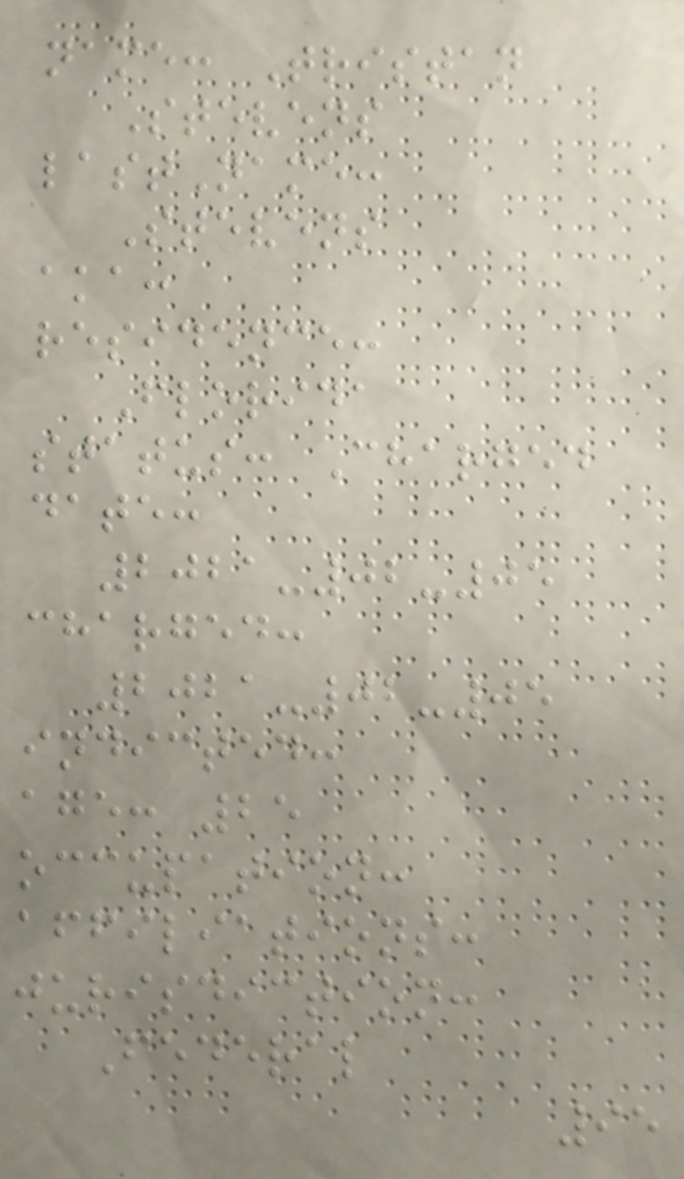name: Tristan
Stevens
lastName:
Stevens
aka:
residence:
Florida
status: Charged
date:
2021-02-05
charged:
2021-02-05
indicted:
age: 25
occupation:
affiliations:
jurisdiction:
Federal
95
